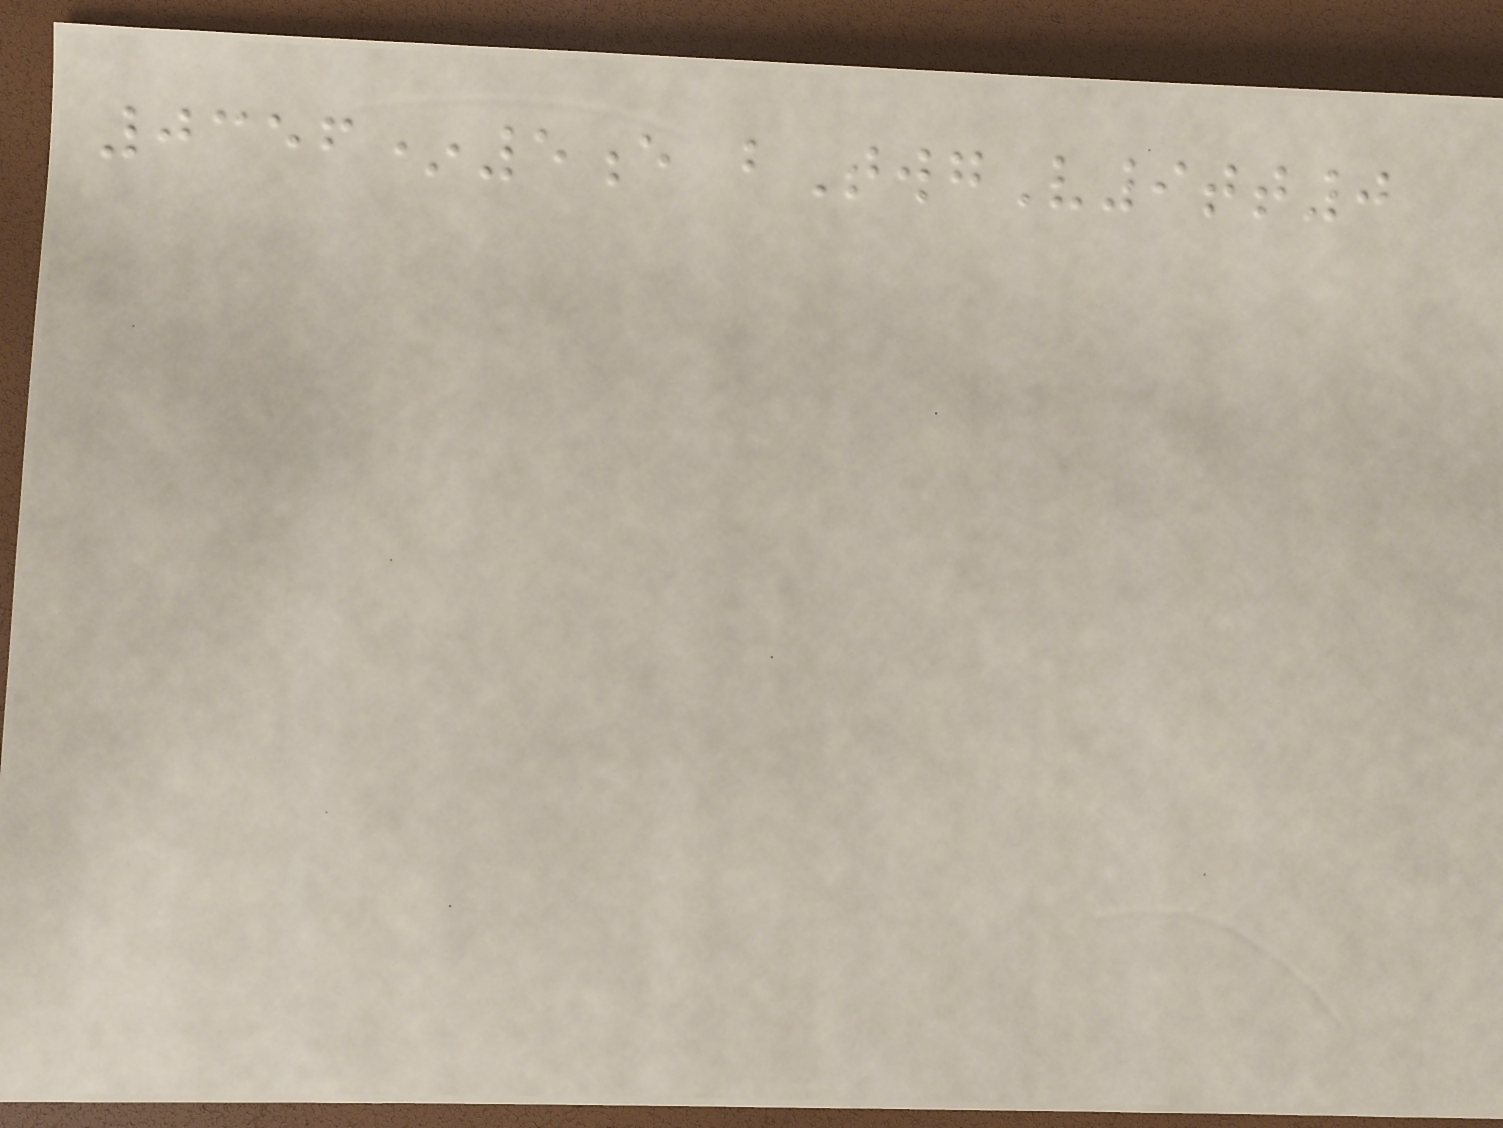0356*5e bTwgV9tt0
